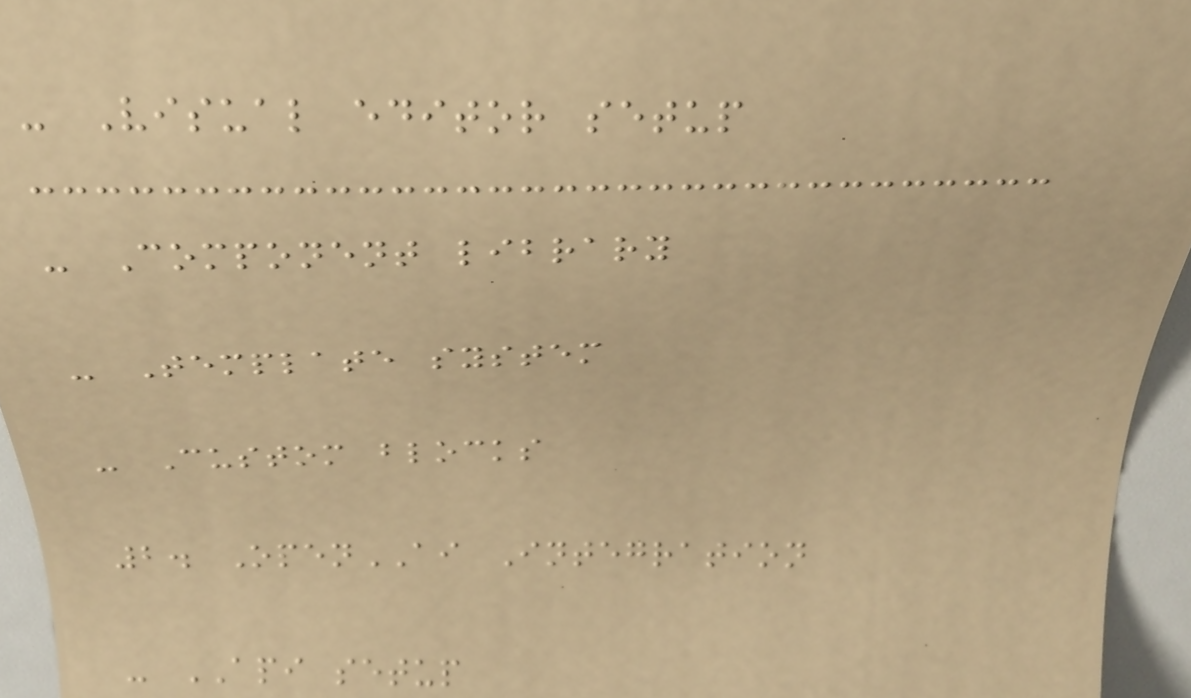- Visual editor setup
- Component library
- Template system
- Custom blocks
2. OpenAI Integration
- API setup
